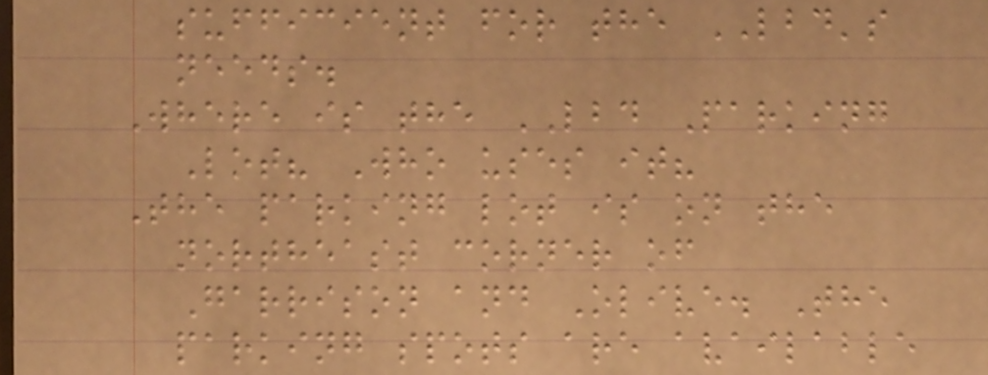sufficient for the LBD's
needs.
Where is the LBD Parking
Lot? Who uses it?
The parking lot is on the
northeast corner of
Garrison and Olive. The
parking spots are available
